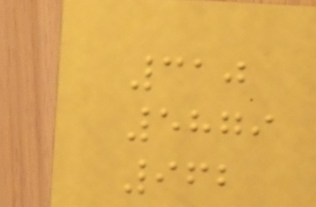310
5879
962
